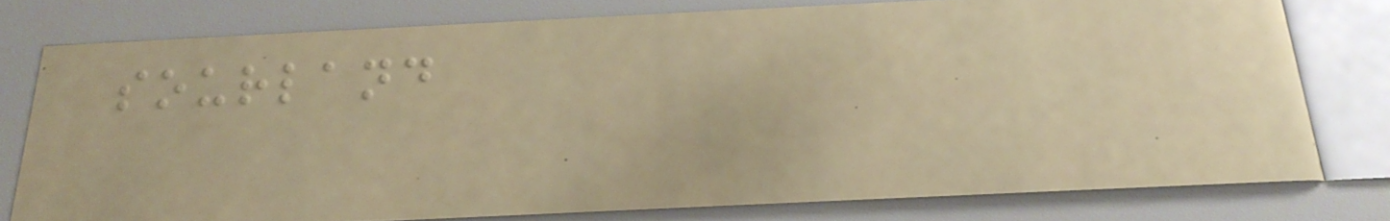sourland
